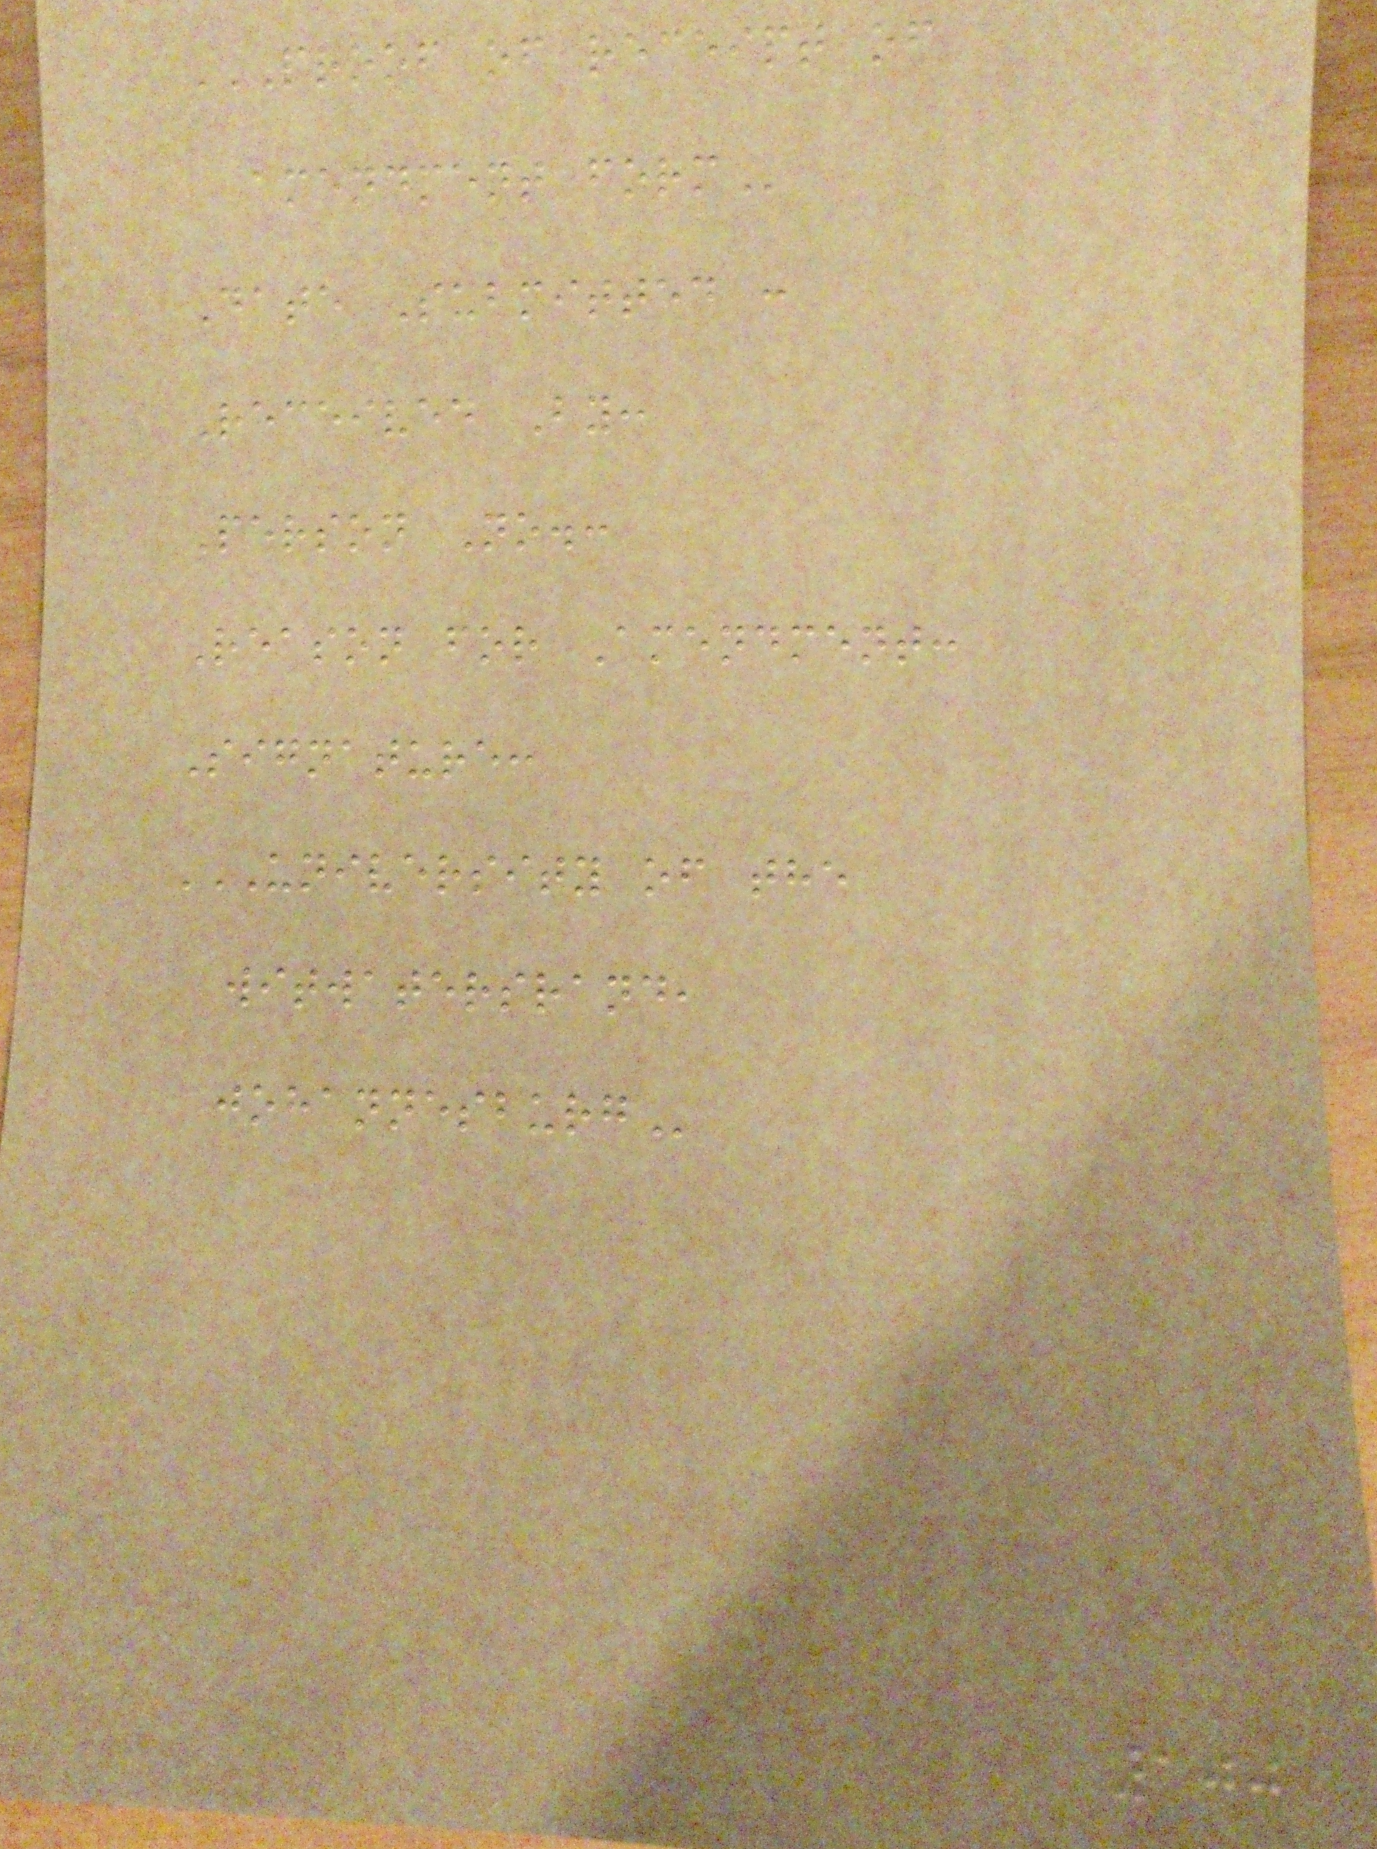PROOF OF RECEIPT OF
AMENDMENT FORM
Date Submitted :
Received By:
Person No.:
Reason for Amendment:
Signature:
UNIVERSITY OF THE
WITWATERSRAND,
JOHANNESBURG
100
